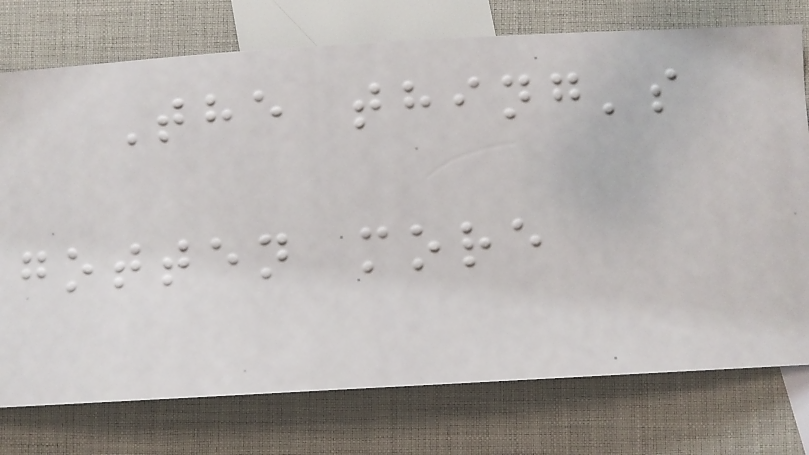The thing's
gotten more
